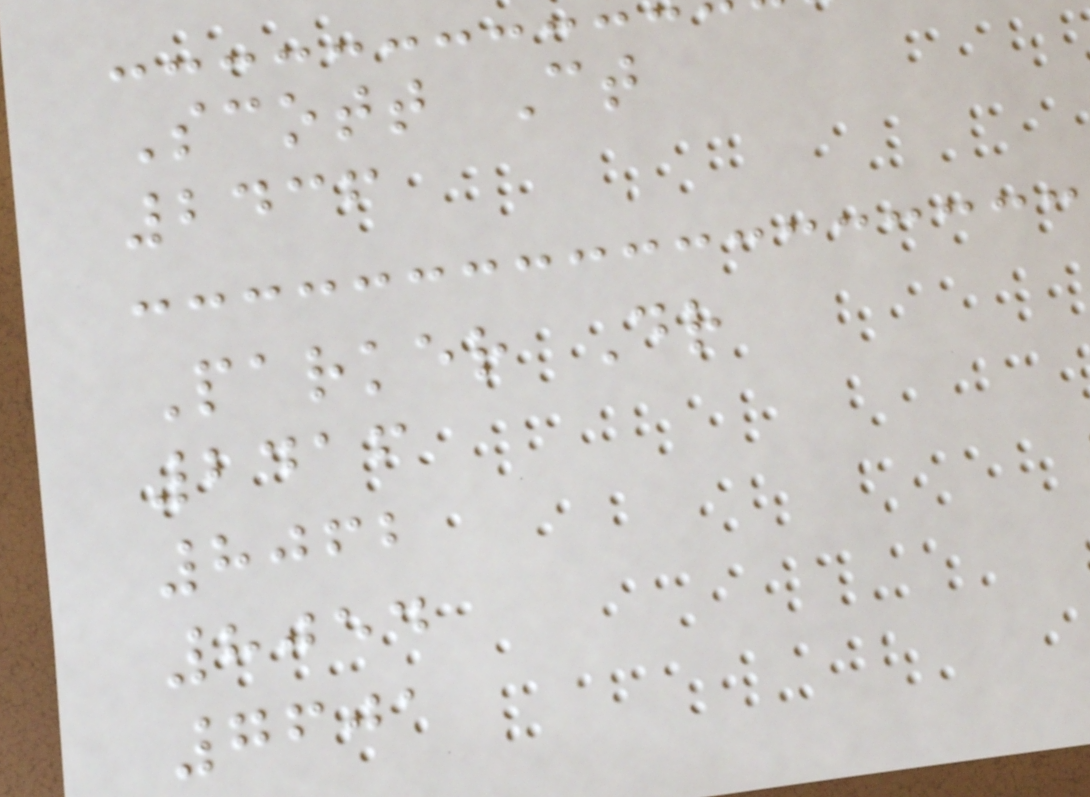Scott Ct
2436
Parker Dr
2416
8062
8054
7601
